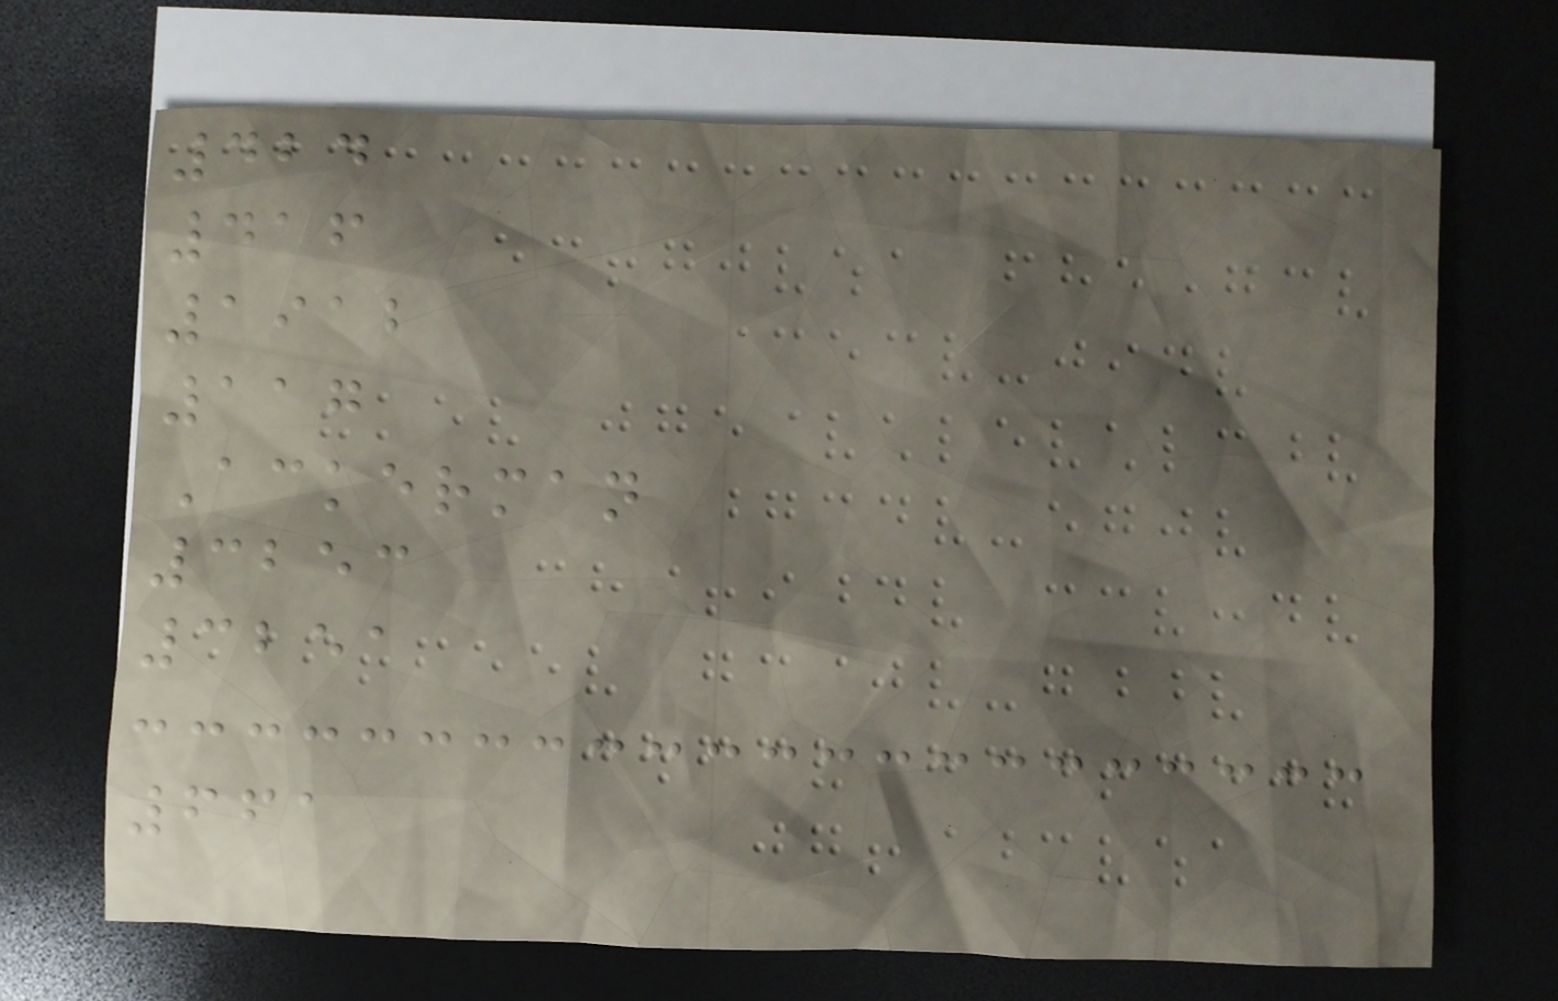424
416
1912
117
Ackerman
3253
3251
661
